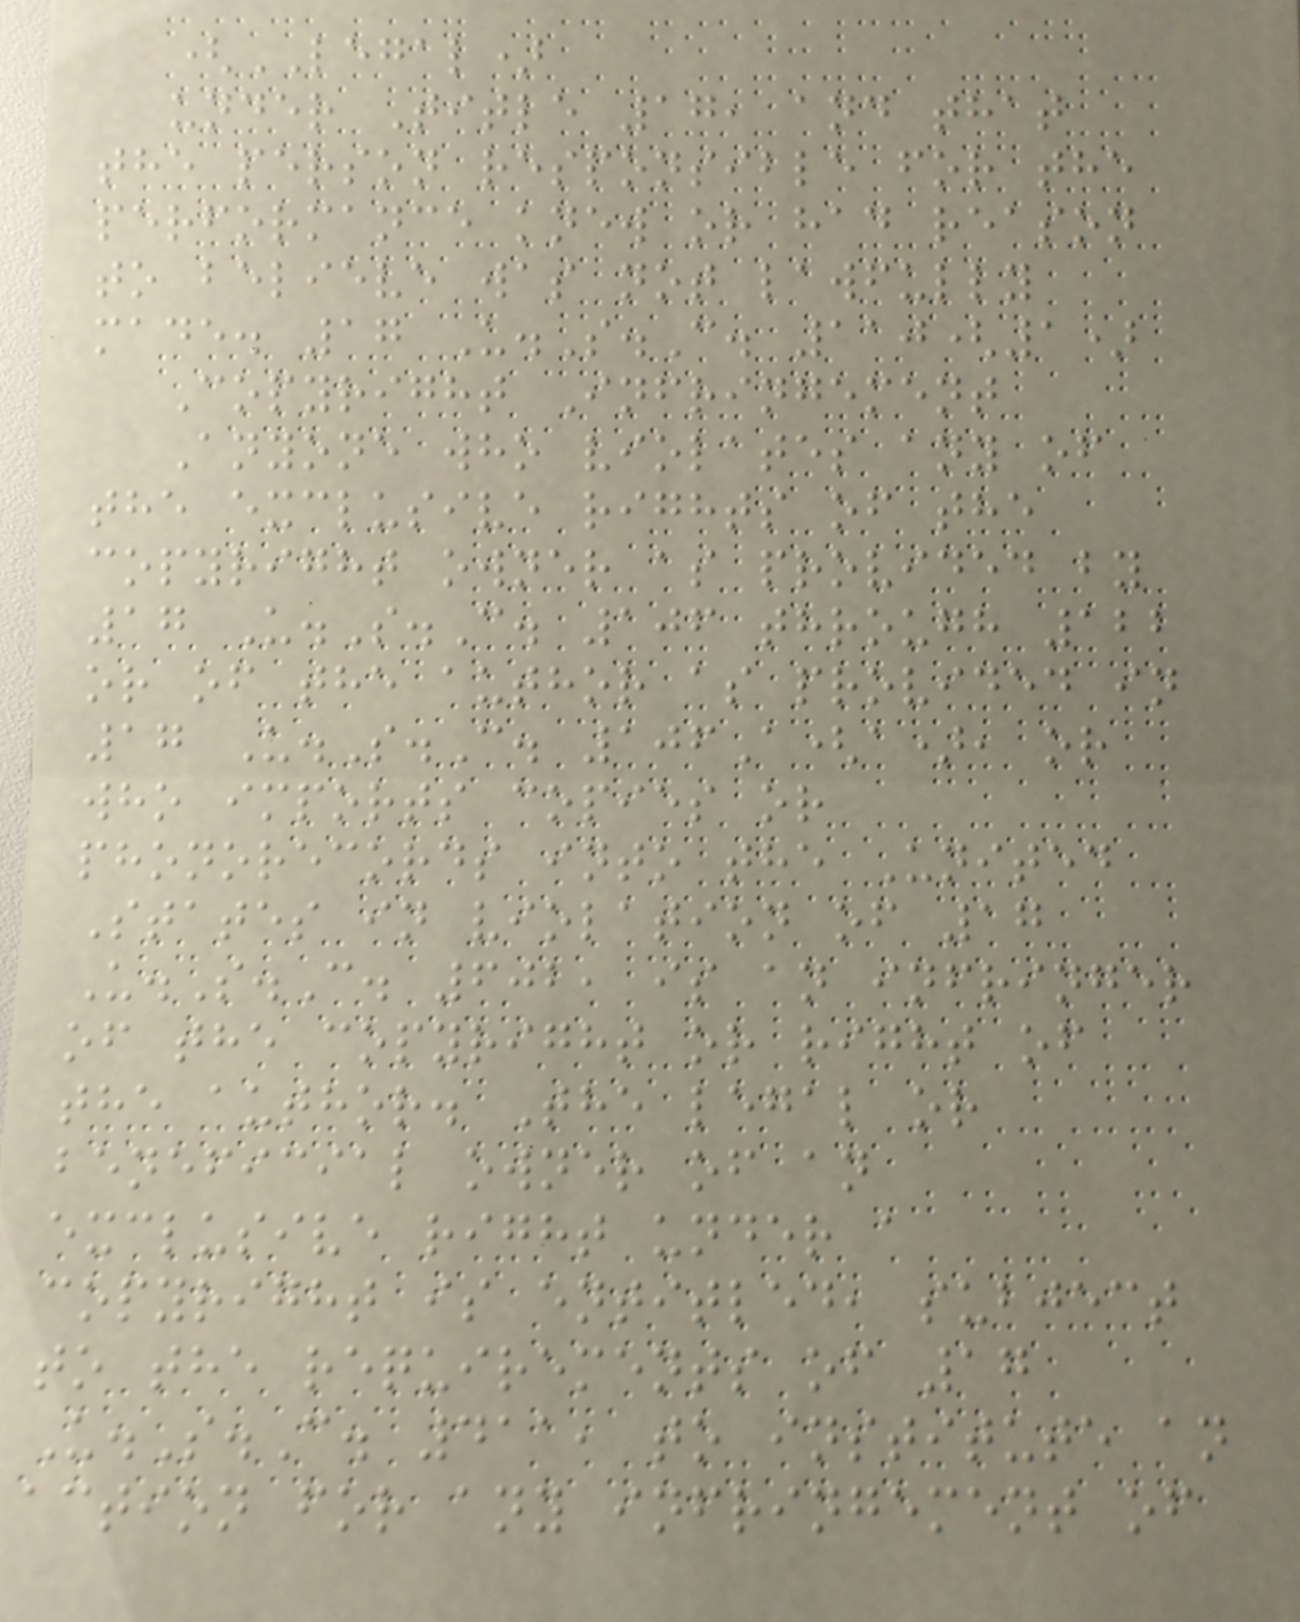(LEGAL)
under Title 17, and that
the person responsible for the
performance knew or had reason
to believe was not lawfully
made. 17 U.S.C. 110(1)
Copyright Infringement
Anyone who violates any of
the exclusive rights of the
copyright owner as provided by
17 U.S.C. 106 through 122
or of the author as provided in
17 U.S.C. 106A(a), or
who imports copies or
phonorecords into the United
States in violation of 17
U.S.C. 602, is an infringer
of the copyright or right of
the author. The legal or
beneficial owner of an
exclusive right under a
copyright is entitled, subject
to the requirements of 17
U.S.C. 411, to institute an
action for any infringement of
